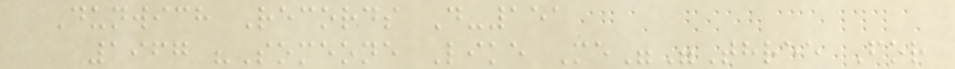Dunwich Records D-151
1967 "Someone Like Me""Three For
